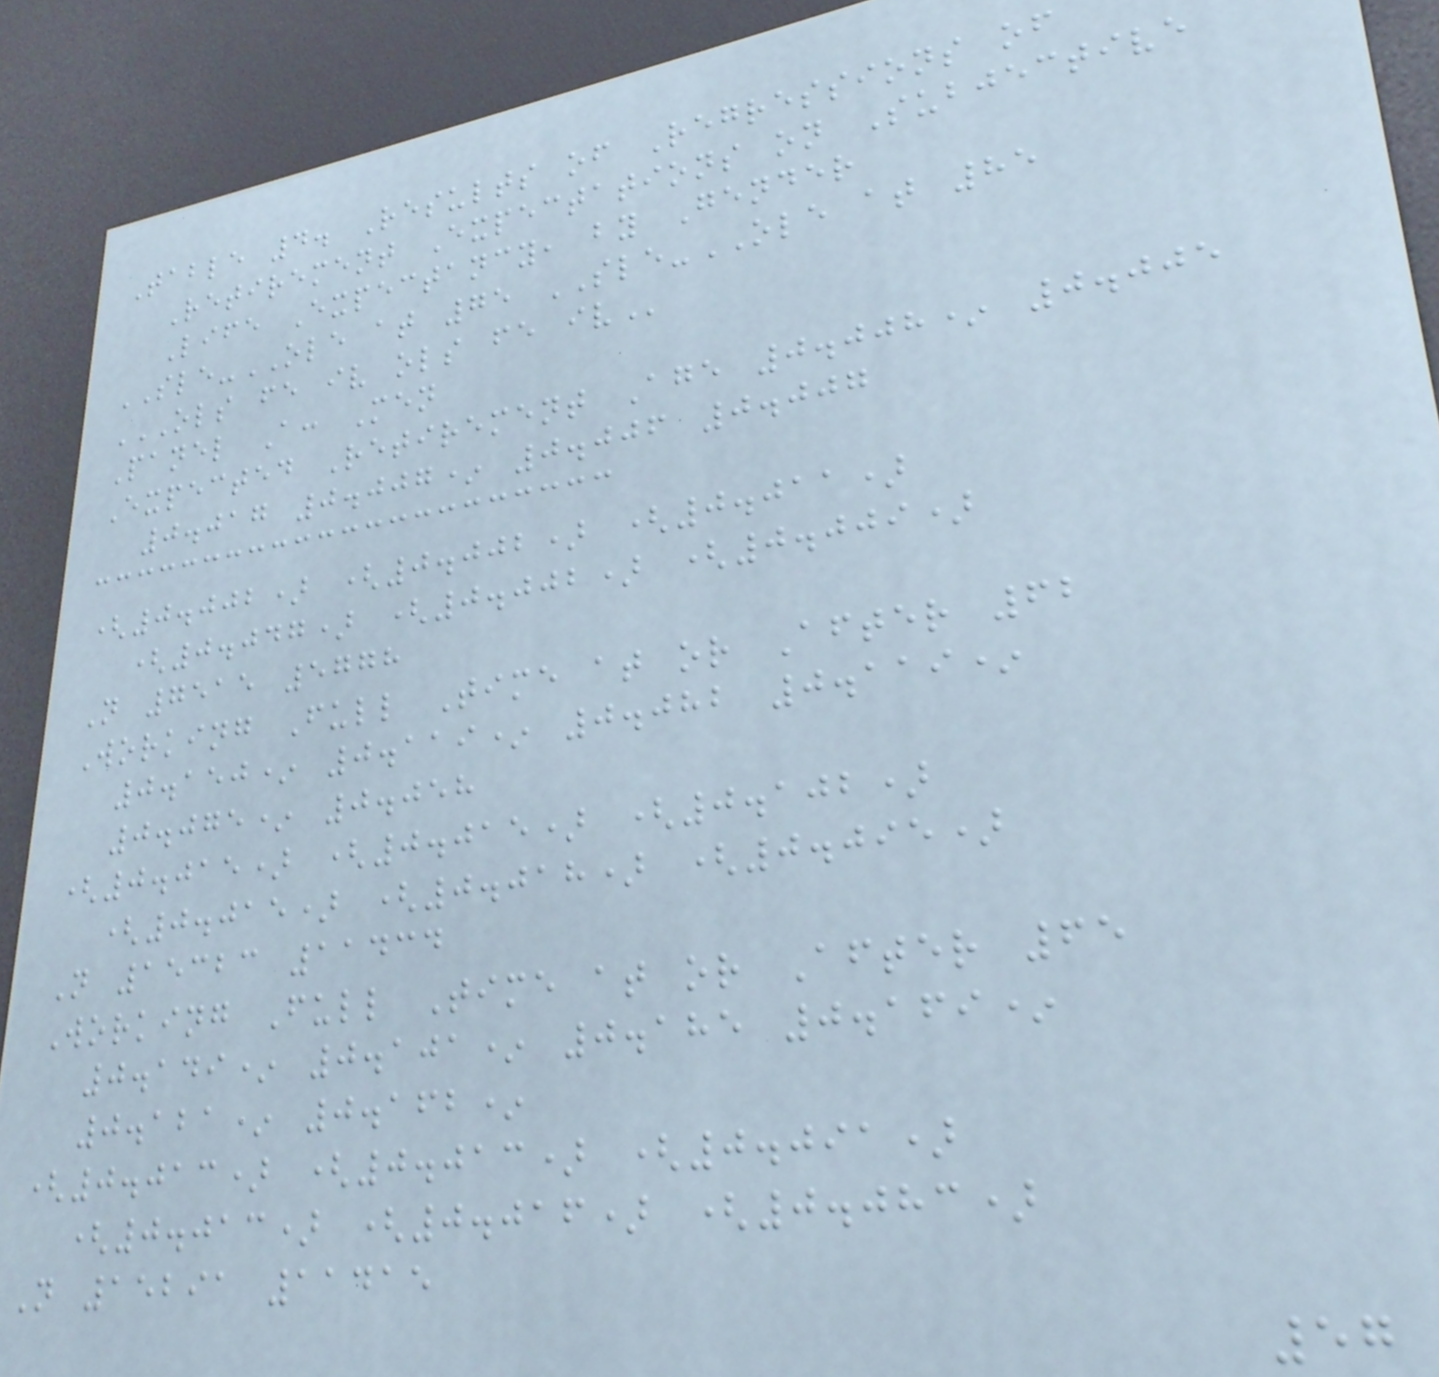Table 4. Results of Regressions of
Retirement Expectations on Subjective
Life Expectancy, by Gender
SLE-OLE at 75 SLE-OLE at 85
OLS FE IV OLS FE IV
Panel A: Men
Expected Retirement Age 0.008* 0.005
0.017 0.007* 0.006 0.007
(0.002) (0.002) (0.011)
(0.047) (0.002) (0.009)
N 7515 5778
Working Full Time at or After 62
0.150* 0.119* 0.082 0.119*
0.075* 0.058
(0.015) (0.015) (0.102)
(0.015) (0.018) (0.095)
N 15323 11434
Working Full Time at or After 65
0.149* 0.101* 0.185 0.169*
0.121* 0.162*
(0.013) (0.013) (0.091)
(0.013) (0.016) (0.083)
N 15291 11415
57
